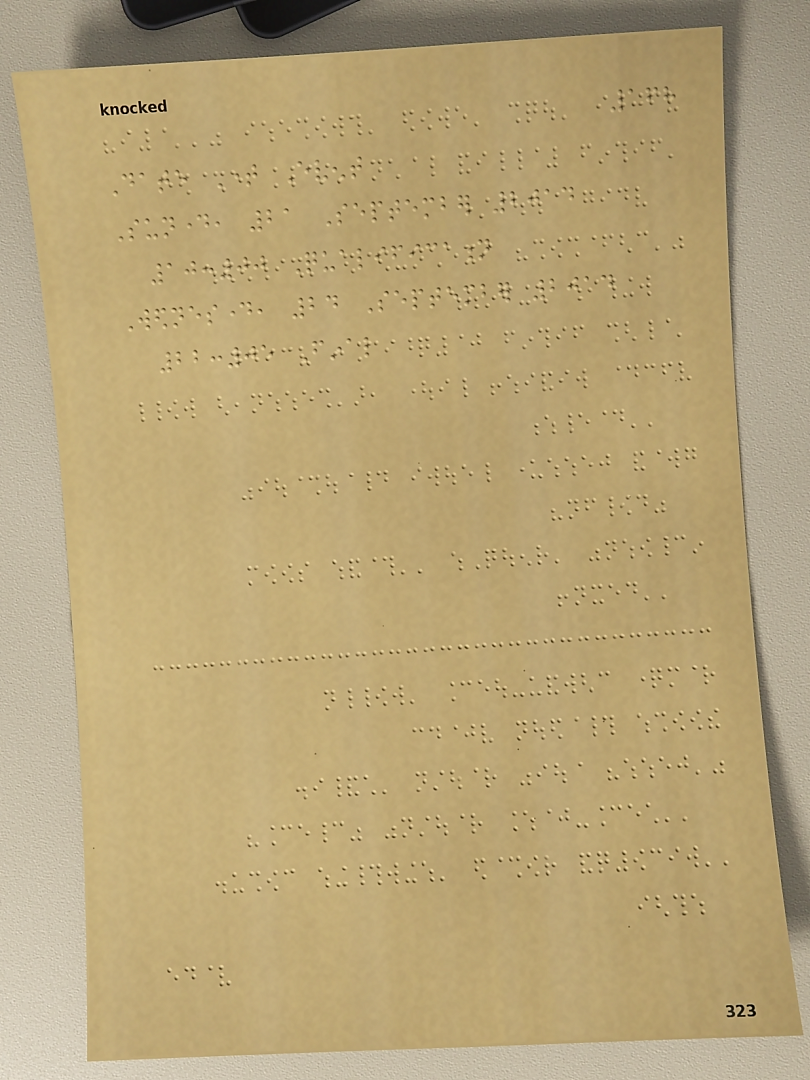168
Date Time Event
Sunday, 21 September 2014
10:00 Qualification
Wednesday, 24 September 2014
22:05 Final
